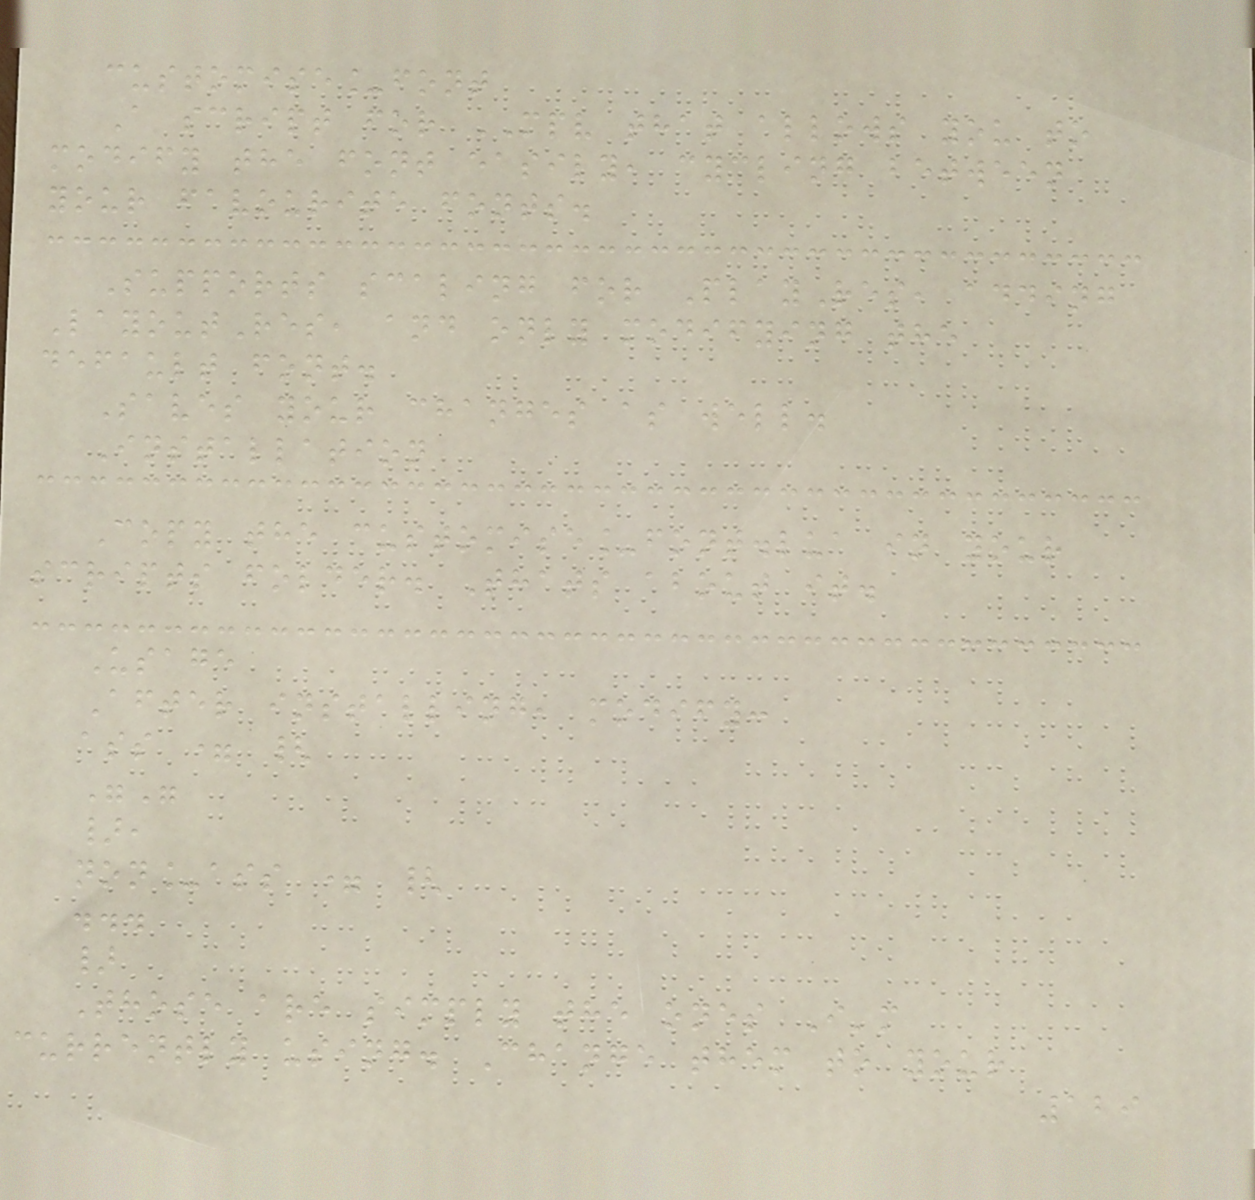customise_font
A script for MPV that allows you to
modify the font easily, cycling between
your favourite fonts.
Supports scaling for PlayRes, adding
LayoutRes, and only modifying the
default font.
Saves your changes as well.
Installation
Copy the customise_font.lua in your
scripts folder. Thats about it.
Usage
After installing, modify:
ass = {
""
},
non_ass = {
...
}
Those are simply the ones I'm
currently using. Change them to your
129
